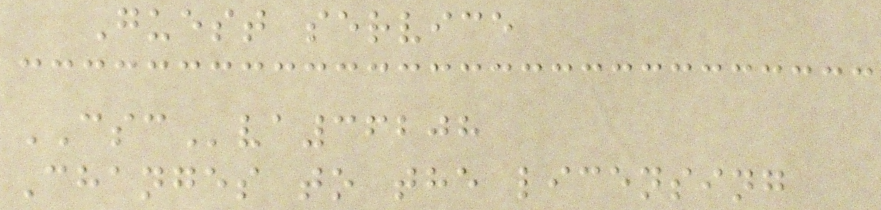Guest service
CSCva36208
Changes to the licensing
